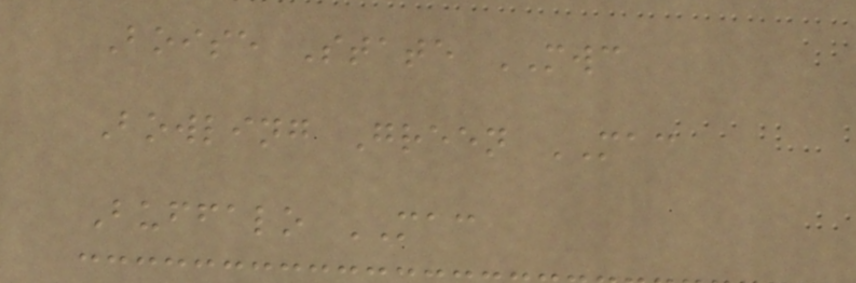Boise State MWC
Bowling Green MAC
Buffalo MAC
